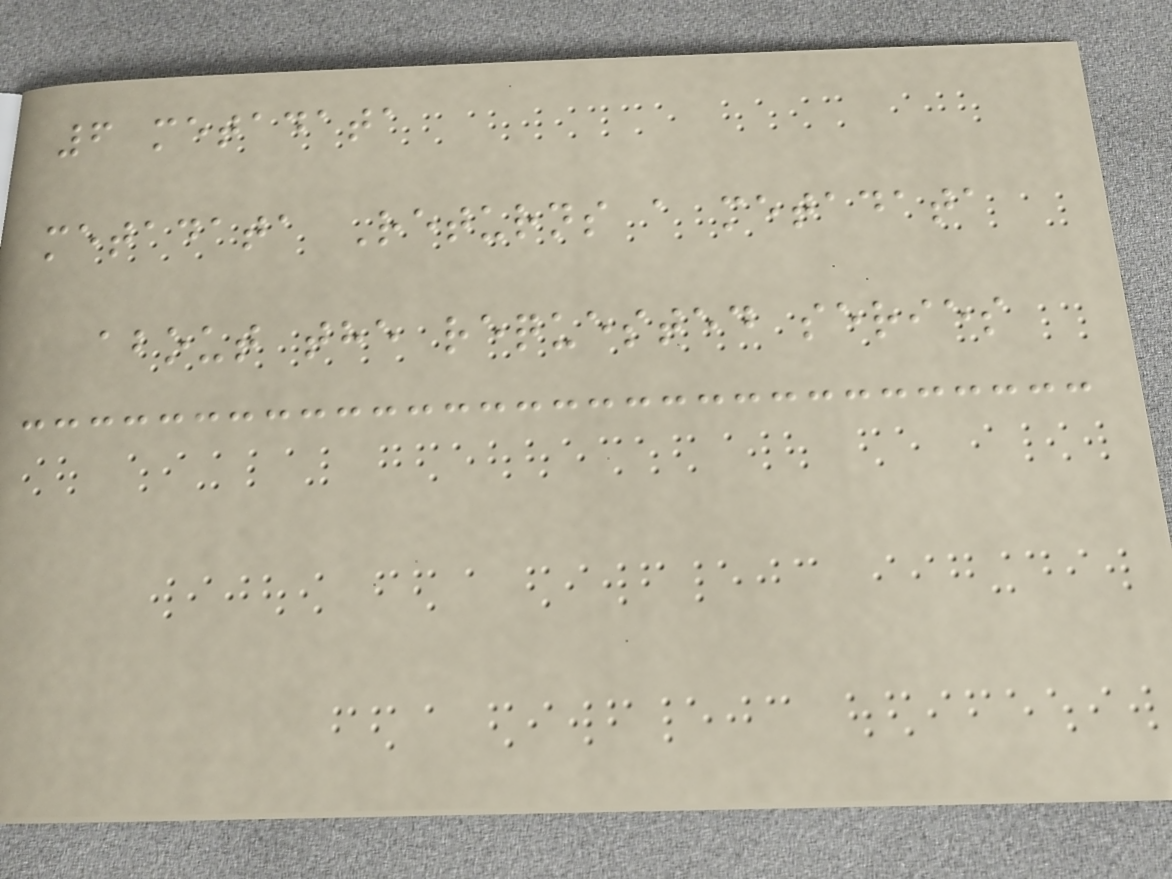6 metadata
metadata Returns a metadata
about the requested series
